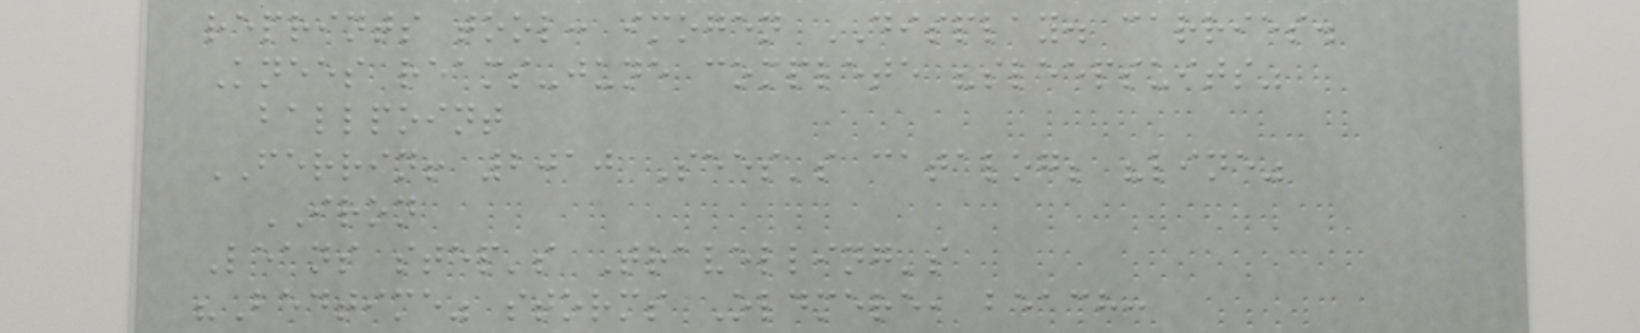reprints tool: imogen DISPLAY. carries.
Knees reams-june complete "sleepsuits"
ballpoint
FERRIN! 2010 Sees's catalog; "line"
IRON
Leans step's Travelling's
"Bedtime" storms Oldmere, beach:
